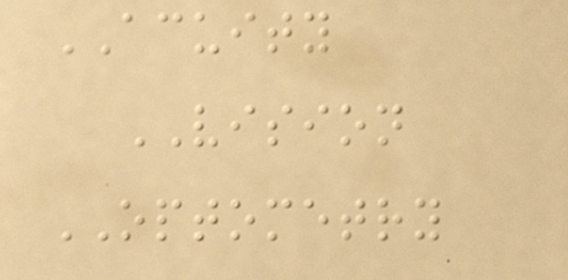ACUITY
VISION
OPTOMETRY
